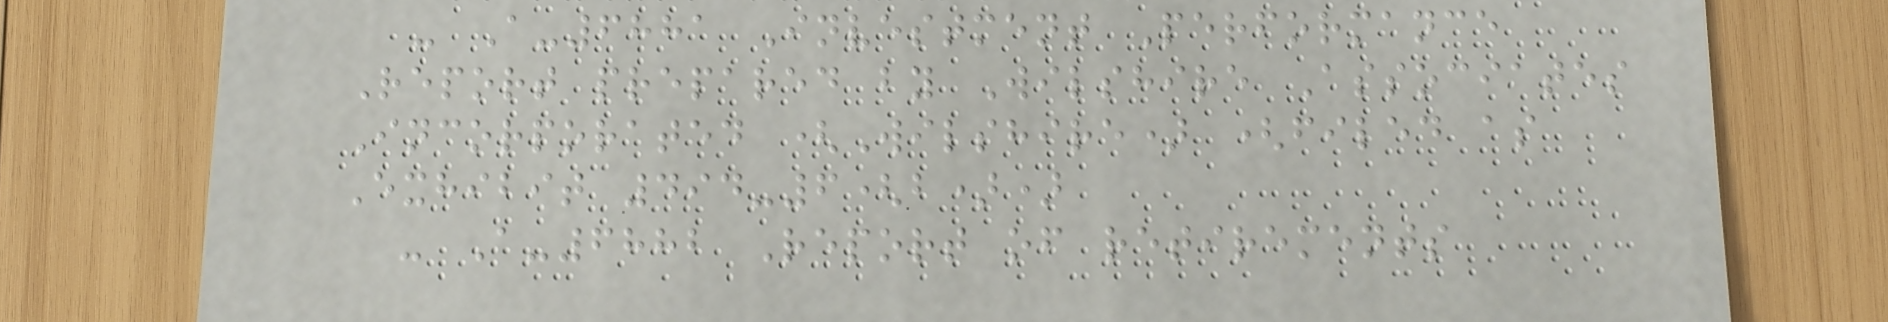- A-6881 Investment Performance
Report prepared by Wilshire Associates
Incorporated (Wilshire) (filed as
Exhibit 494-6(b))
- A-6882 Report of retirements
